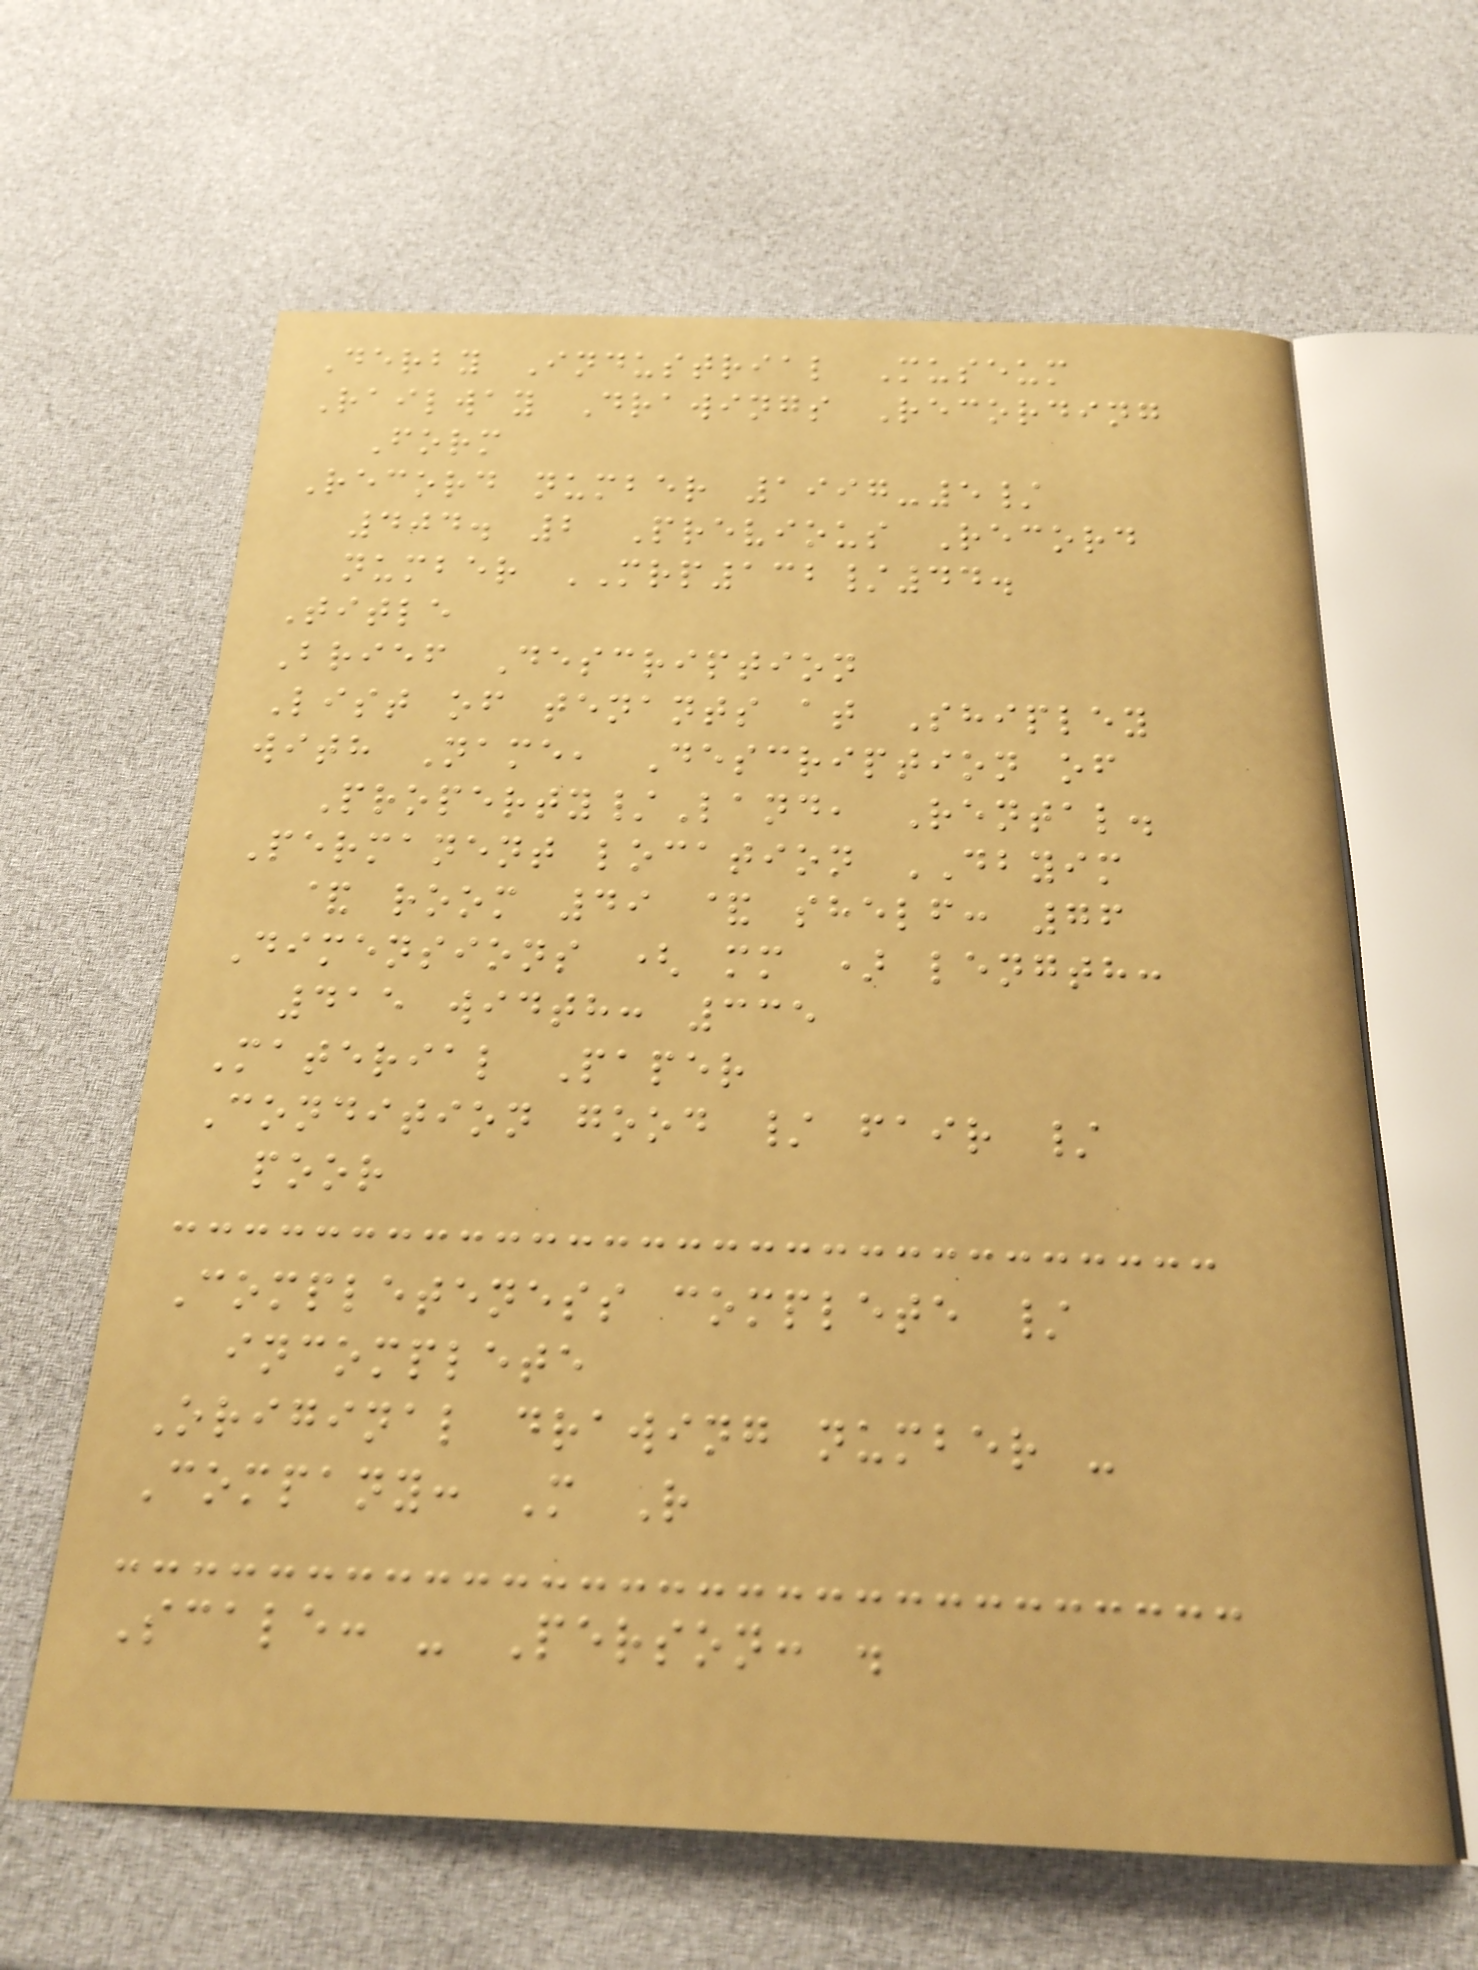Derby Industrial Museum
Railway Drawings Recording
Form
Record number 1997-5/
404. 2 Previous Record
number MRP132/44.
Title
Brief Description
List of tenants at Shipley
with Name, Description of
Property/Land, Rental.
Permanent location DBYIM
& room 49 & shelf: 76
Dimensions ( mm ) length:
415 width: 335
Material Paper
Condition good / fair /
poor
Completeness complete /
incomplete
Original drawing number -
Company: M R
Scale: - Person: .
